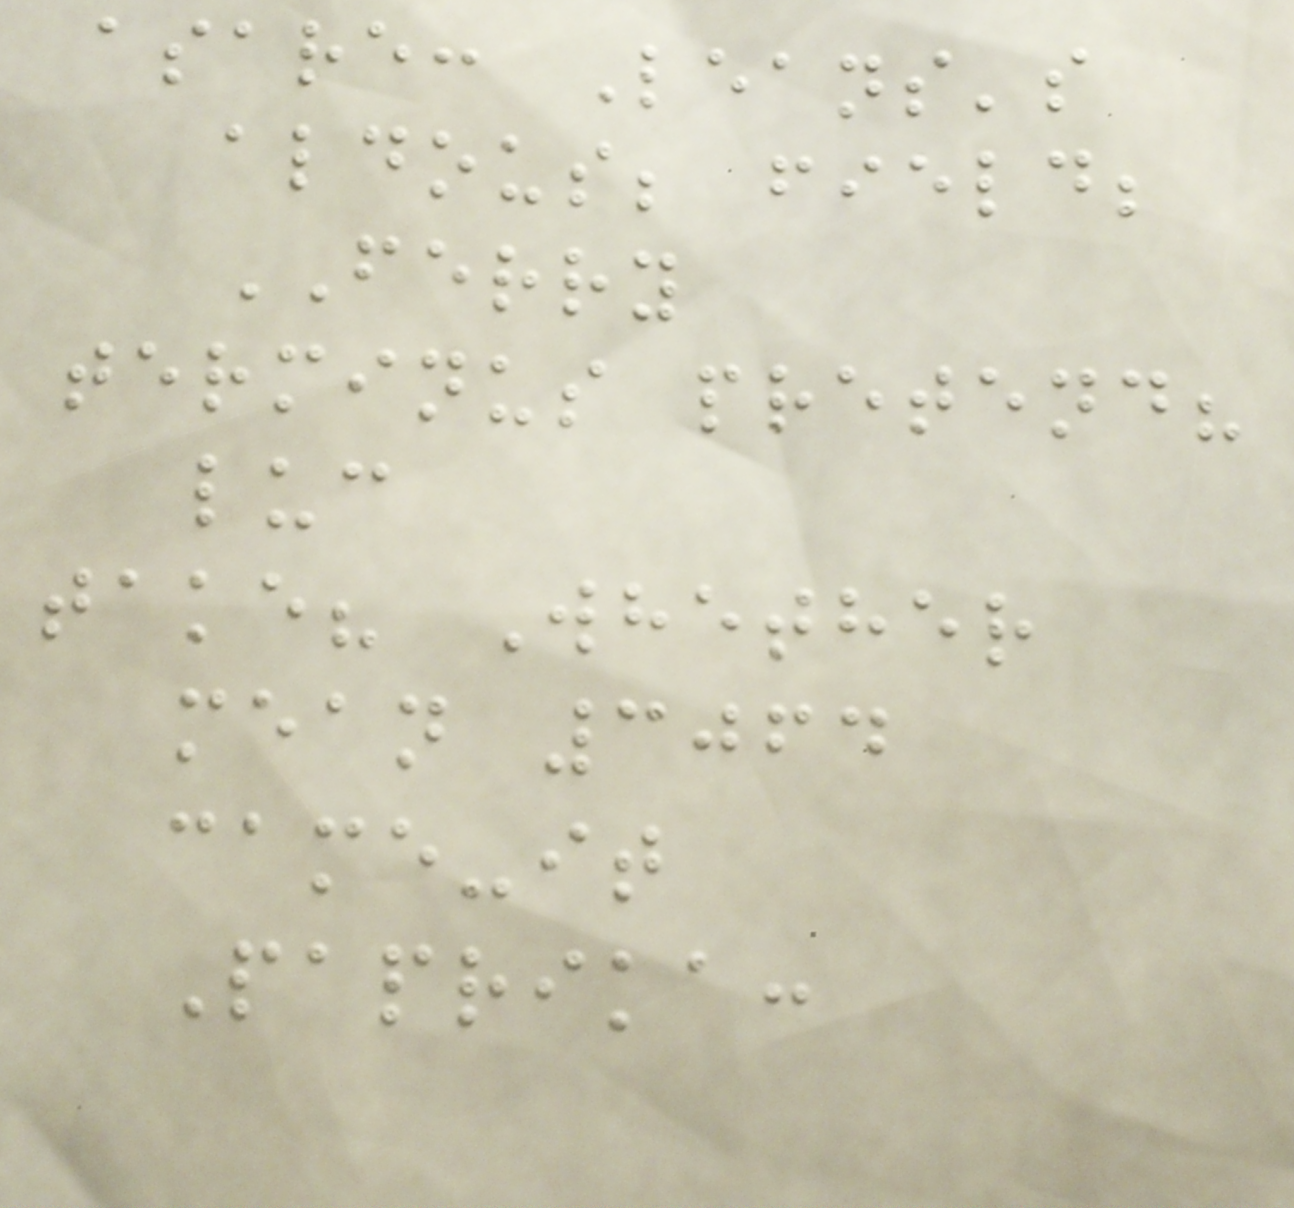asare: Leans's
aldous; field;
FERRY
terminus pretend?
luc
take? Whether
mean 3064
came-it
Paprika:
